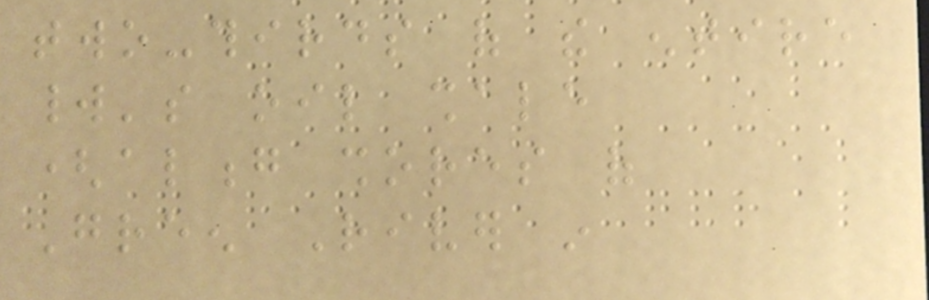two-thirds of the entire
world's oil shale
(along shores of
Green River in
